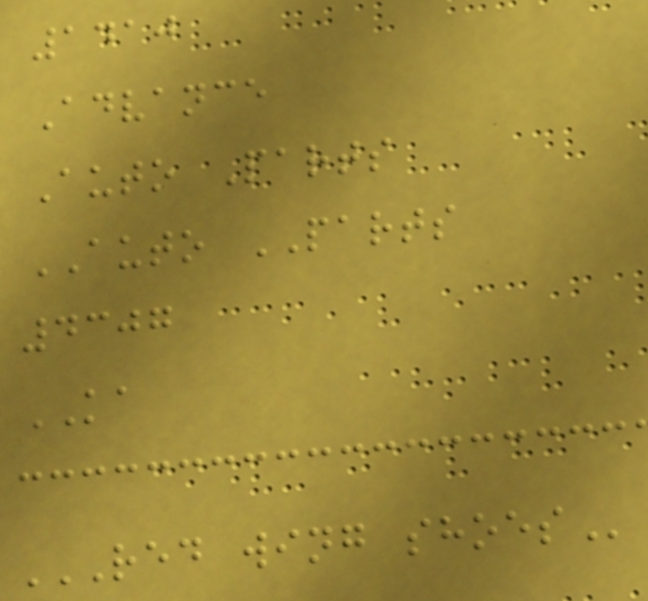1410
Advance
Auto Parts
AUTO PARTS
4307
KA
RED WING SHOES
